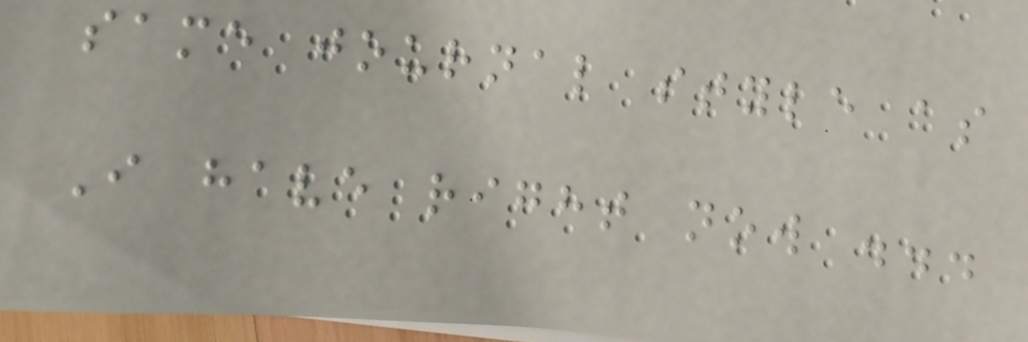same journal style as
I have right now ...
